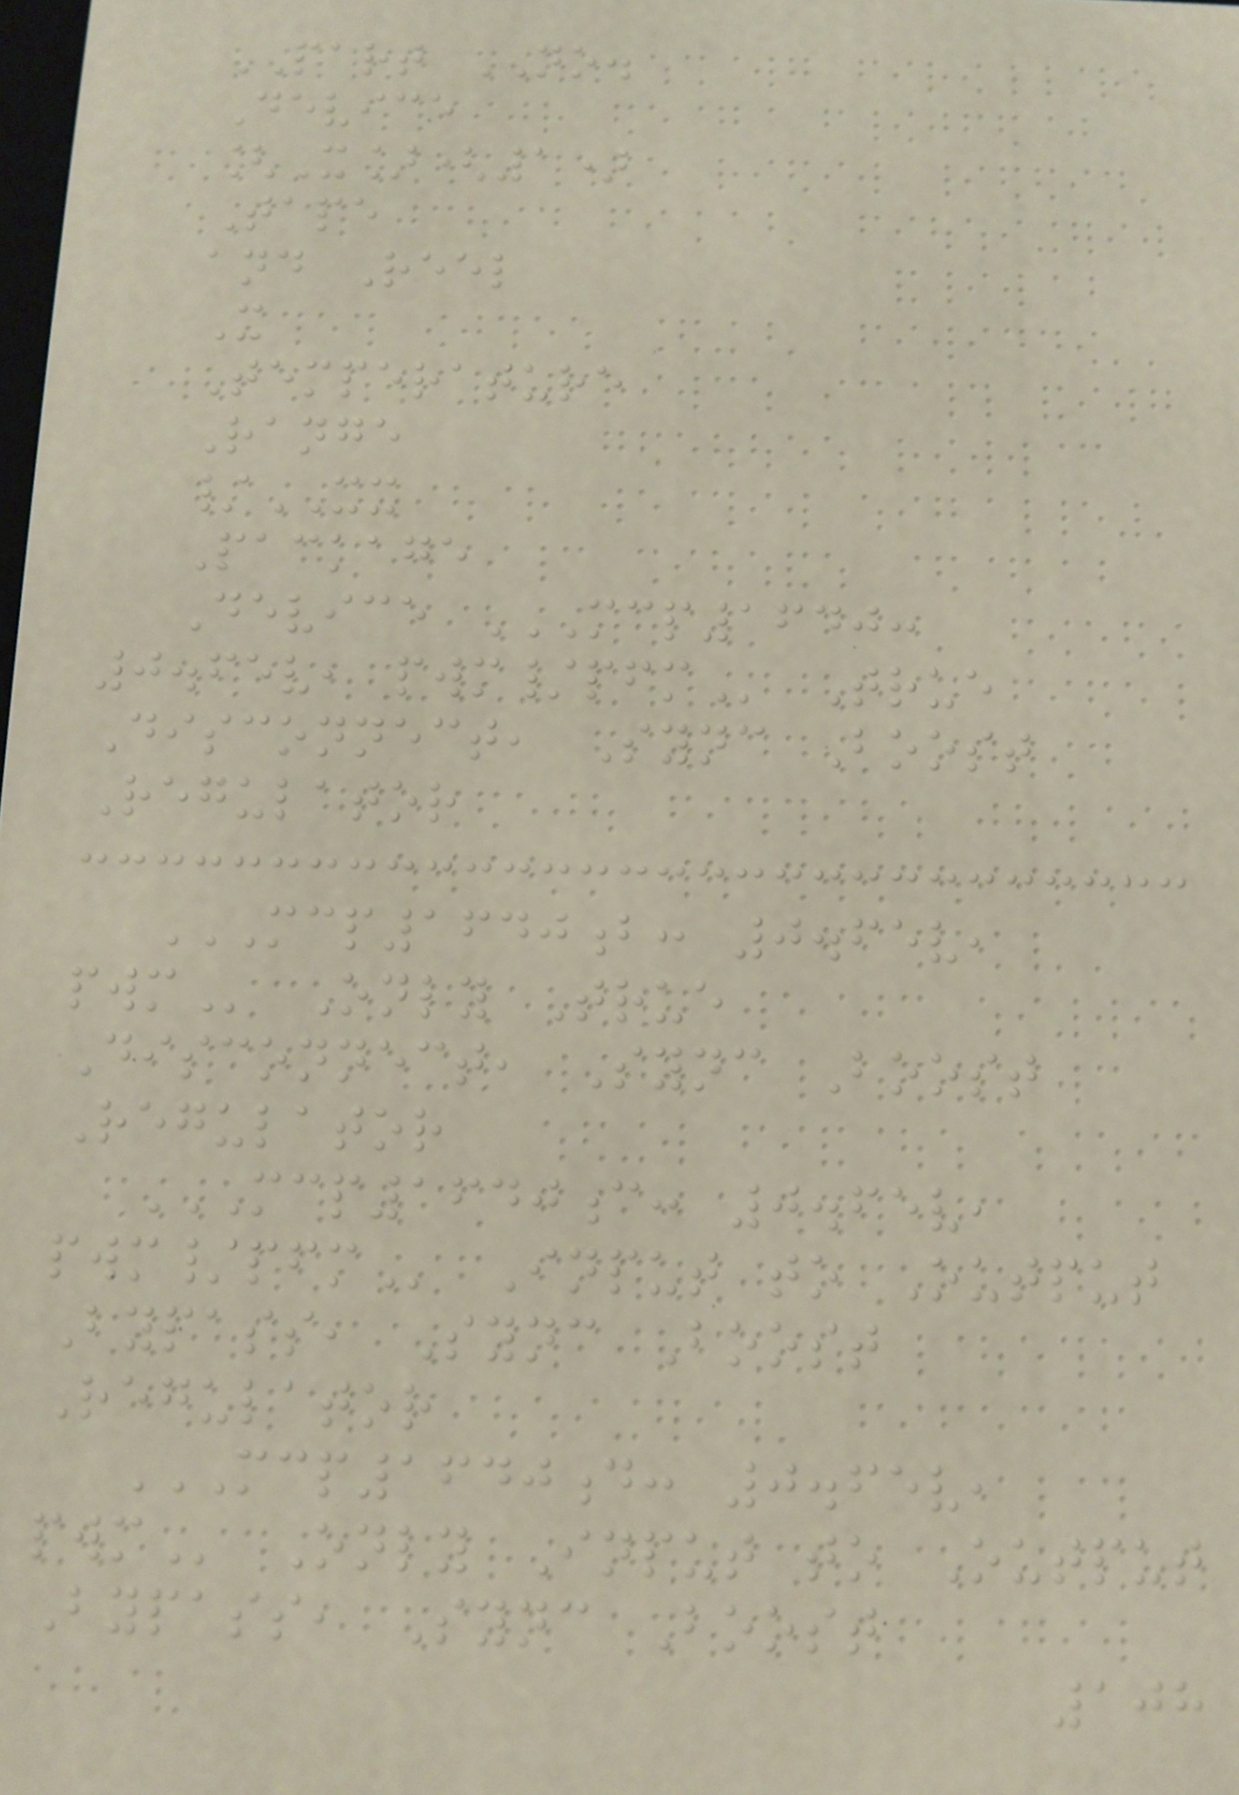PART NO.
Device
[X](1)
Tape
and Reel
X
Temperature
Range
/XX
Package
Device MCP1640:
0.65V, PWM/PFM True
Disconnect, Sync Boost
Regulator
MCP1640B: 0.65V,
PWM Only True
Disconnect, Sync Boost
Regulator
MCP1640C: 0.65V,
PWM/PFM Input to Output
Bypass, Sync Boost
Regulator
MCP1640D: 0.65V,
PWM Only Input to Output
Bypass, Sync Boost
108
